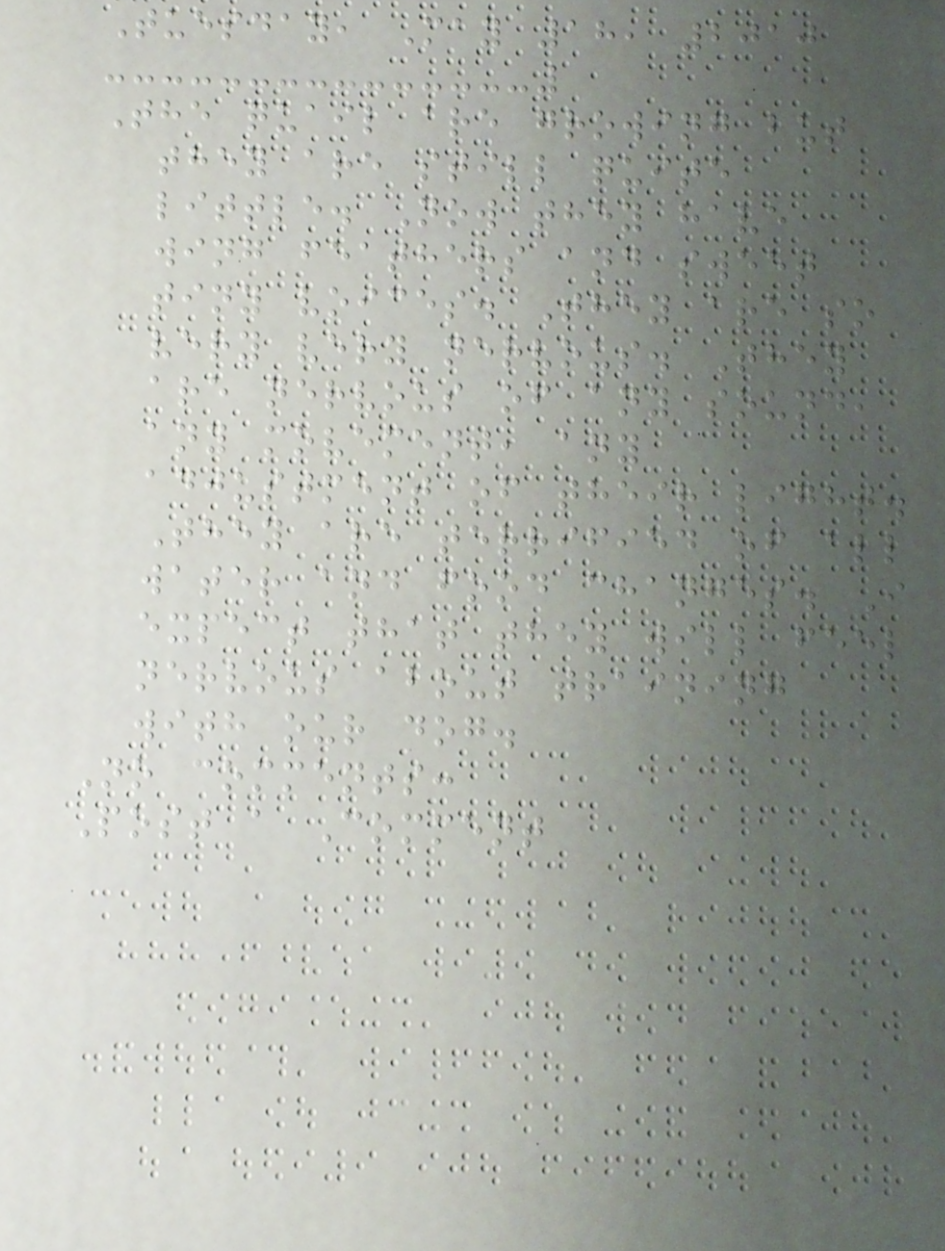Tuesday, May 18, 2010
The quail are growing but
they are still quite
little. Now they have
wing feathers and sweet
tiny voices. They are so
very very nervous. They
are nervous of any sound,
any movement, any
adjustment of their light.
They are terrified of all
water and food changes. I
expect that they will feel
nervous about training
with our dog.
No comments:
Post a Comment
